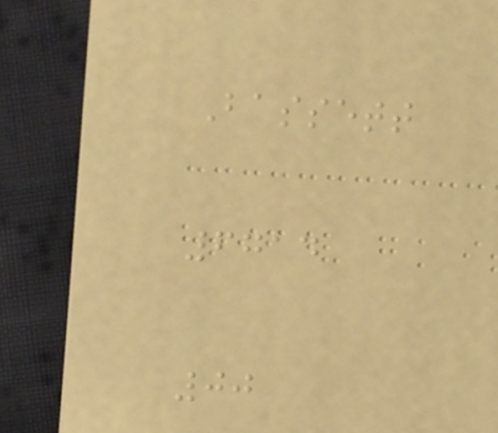Bassett
6714
00
